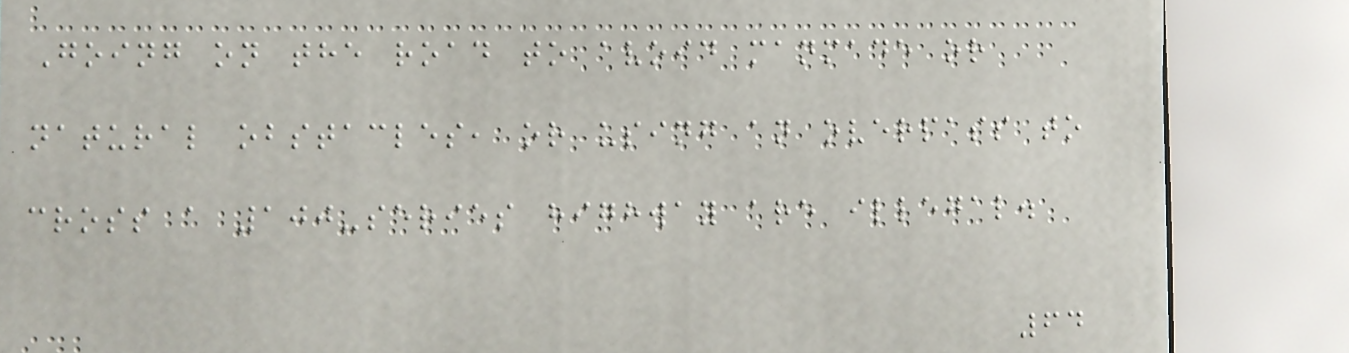Going on the road to avoid manmade or
natural obstacles, or using an overpass to
cross a 100-series highway are illegal.
64
